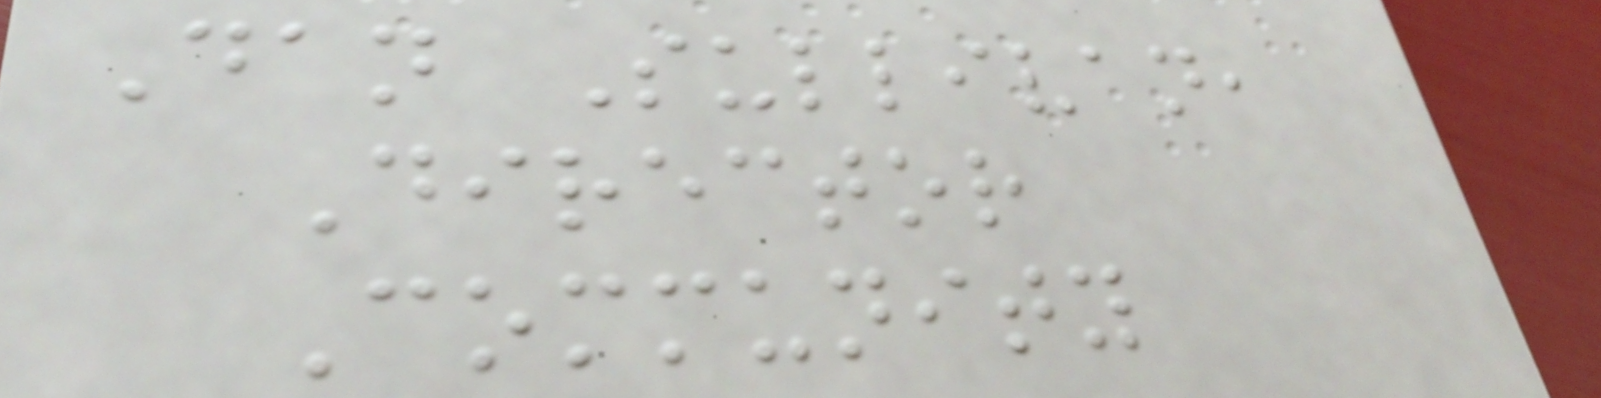Dan Sullivan,
Director
Community
